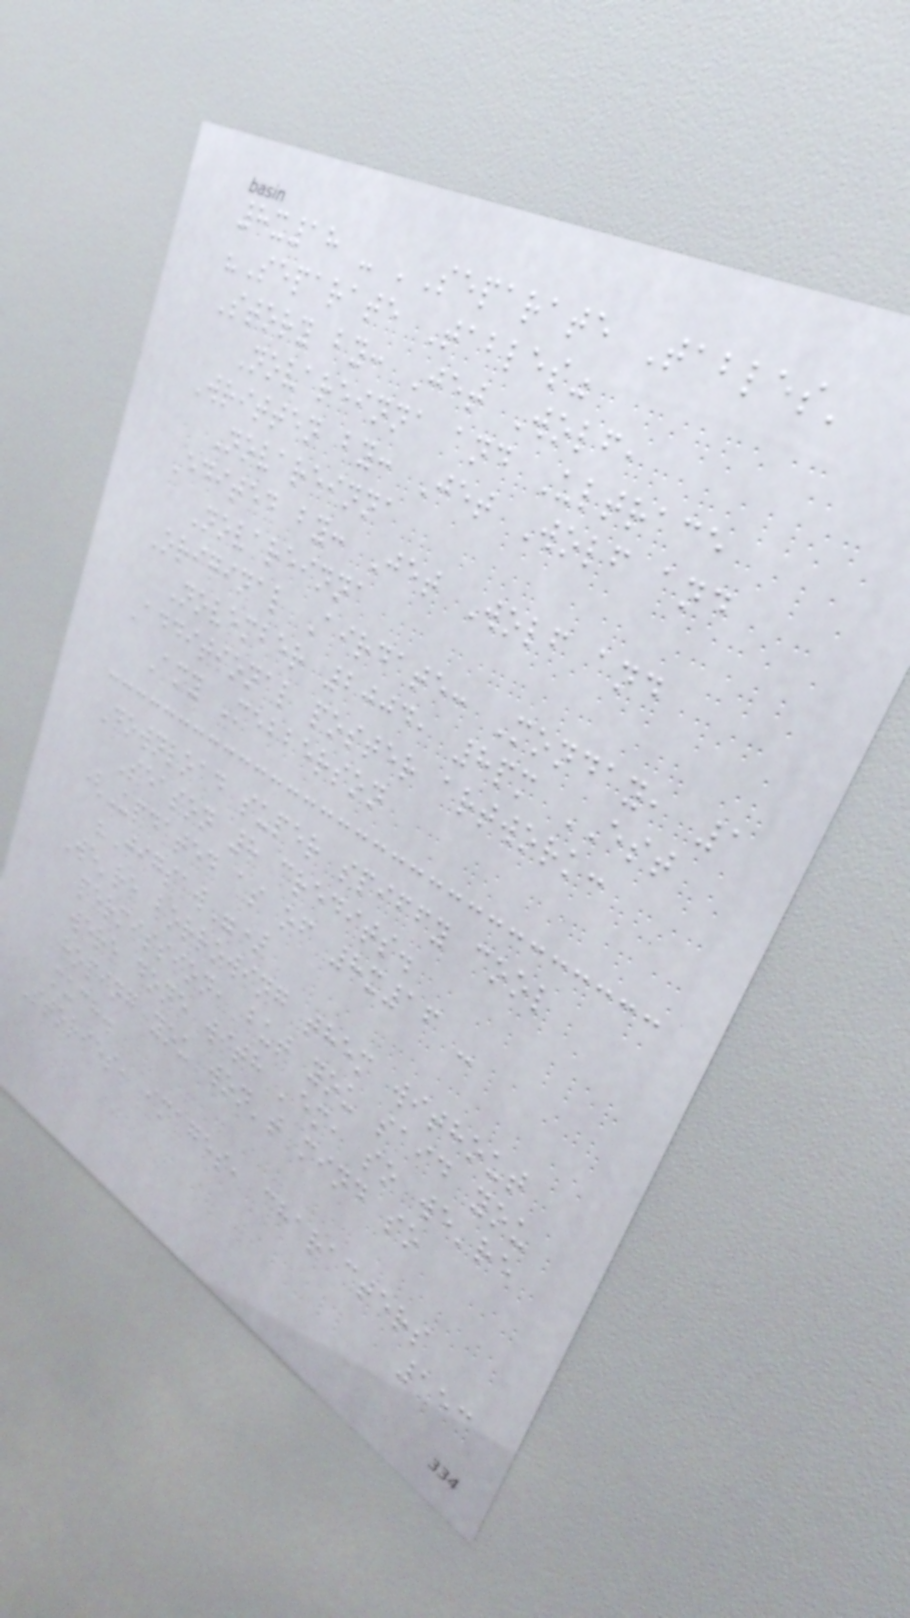8x18 - 'Separate Tables'
"Separate Tables"
Story by: Jet Wolf,
Novareinna and Ultrace
Written by: Jet Wolf and
Novareinna
Edited by: Jet Wolf and
Novareinna
Original Airdate: Monday, 1
November 2004, 8pm EST
Additional poster artwork:
Amy Mebberson
Download super spiffy cool
Season 8 credits.
(Updated as of 8x16 -
"Jigsaw")
We're borrowing them without
permission, but you said you
were done with 'em, so we're
hoping you won't mind so
much.
Stories, images, characters
153
